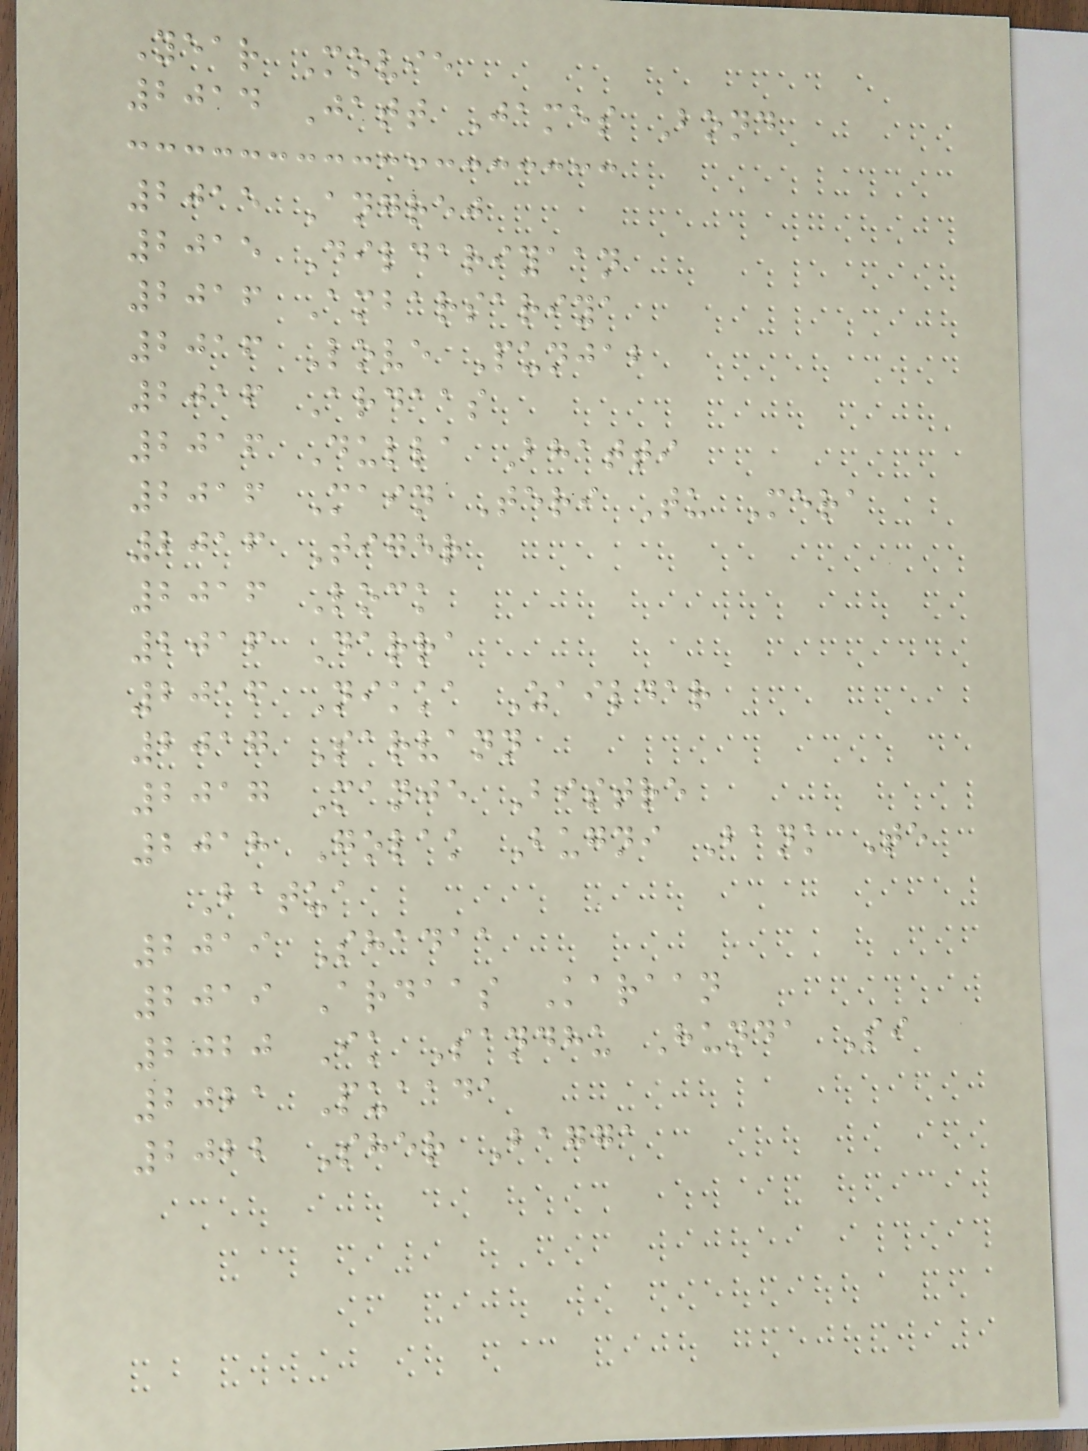Year Movie
2014 Jatt James Bond
2015 Angrej
2015 Dildariyaan
2016 Ambarsariya
2016 Love Punjab
2016 Ardaas
2016 Dulla Bhatti
2016 Main Teri Tu Mera
2016 Tiger
2016 Lock
2016 Darra
2016 Nikka Zaildar
2017 Sarvann
2017 Manje Bistre
2018 Golak Bugni Bank Te
Batua
2019 Shadaa
2019 Ardaas Karaan
2020 Ik Sandhu Hunda Si
2021 Puaada
2022 Sher Bagga
